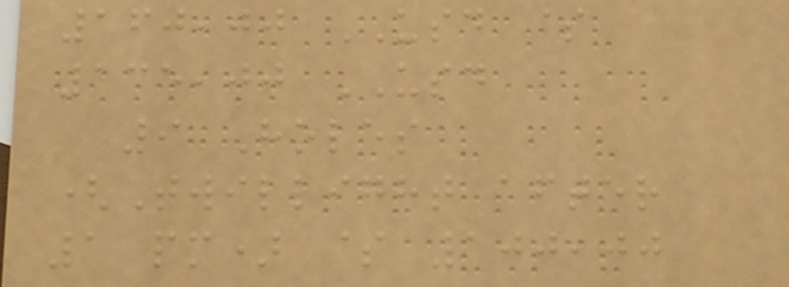160,00 USD $
135,00 USD
9 Holes
(Twillight after
1 pm) $ 100,00
